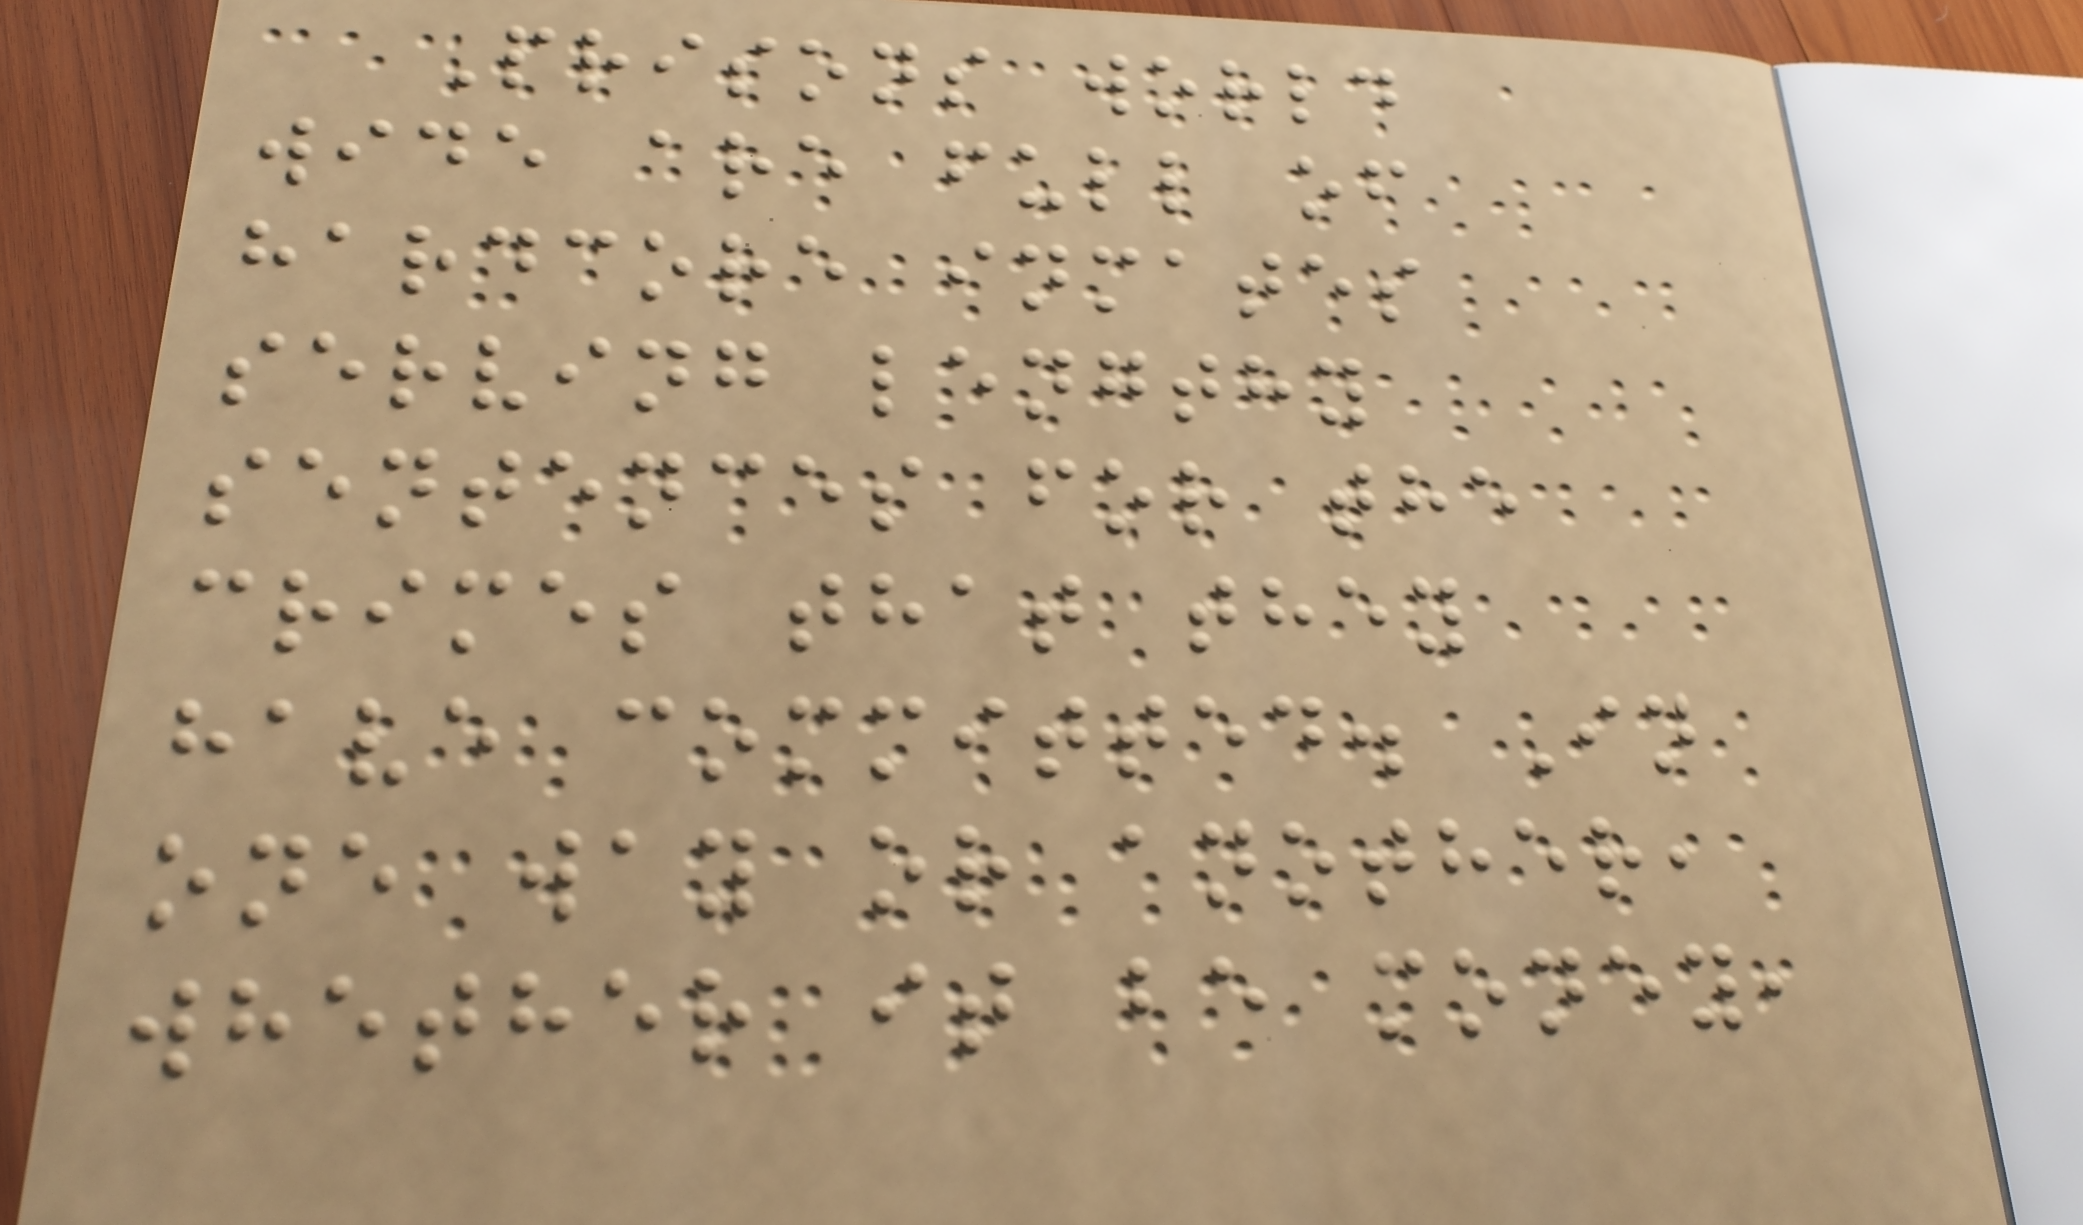Prisons world
wide are full of
hardcore inmates
serving lengthy
sentences for the
crimes that they
have committed. In
one way or another,
whether it be money,
